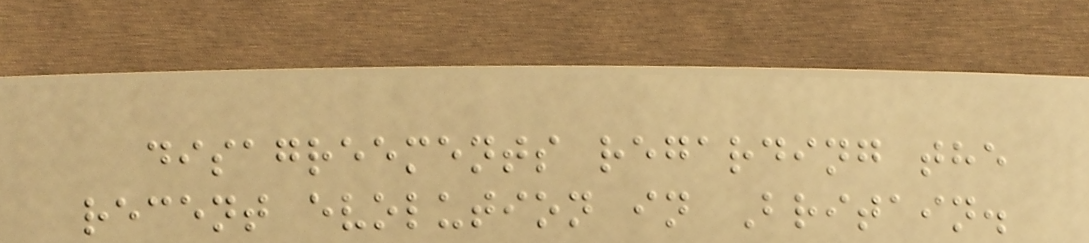disagreements regarding the
recent evolution in Britain.
